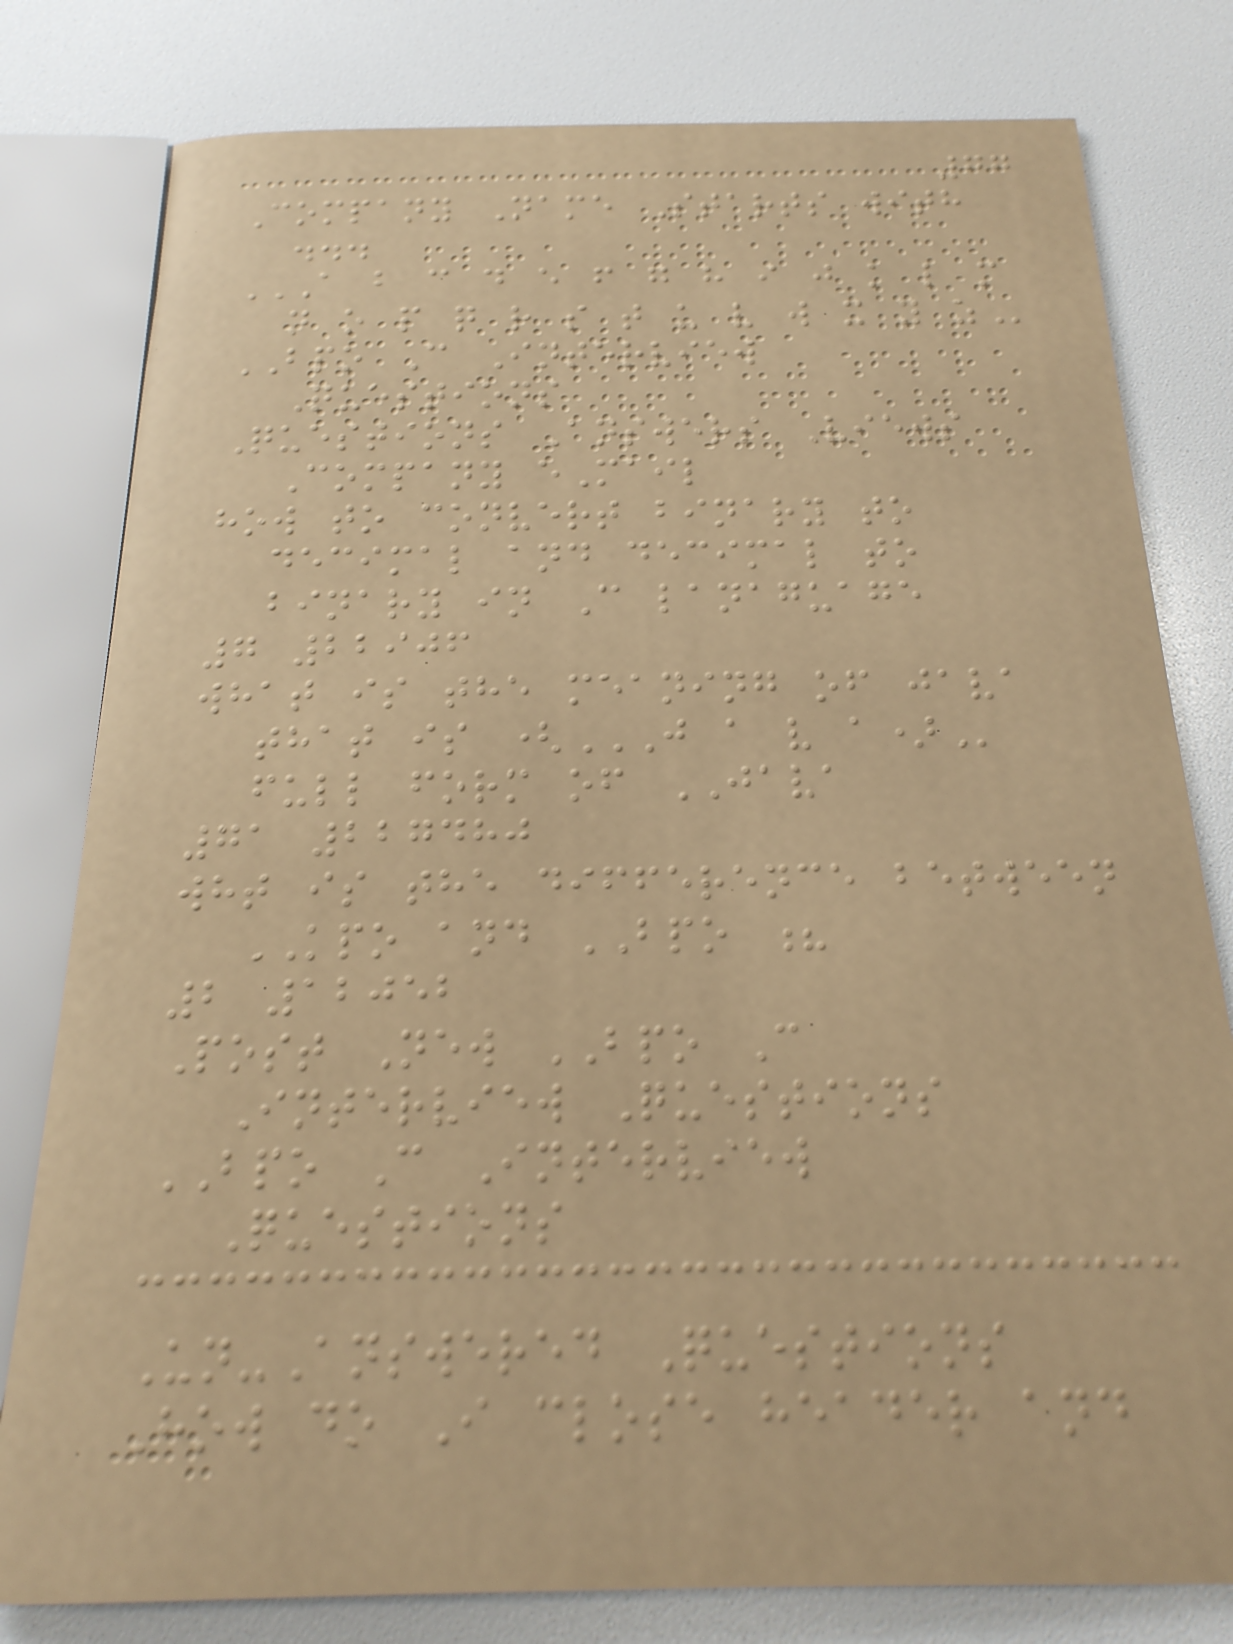77
Company Name Starts with
...
A B C D E F G H I J K L M
N O P Q R S T U V W X Y Z
BPO C Interview
Questions
Questions Answers Views
Company eMail
how to convert binary to
decimal and decimal to
binary in C lanaguage
7 22906
what is the meaning of java
that is (J A V A)
full form of JAVA
71 227480
wht is the difference between
KPO and BPO ?
2 12052
Post New BPO C
Interview Questions
BPO C Interview
Questions
Un-Answered Questions
How do I close header and
